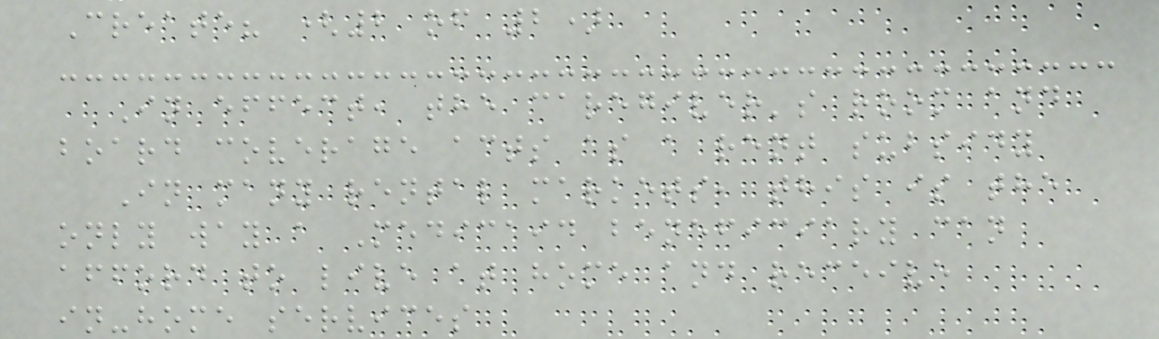Create? (2 of 2)
In effect, the caregiver's room and
board coverage acts as a rent subsidy
In many rental markets, this is the
only way a Medicaid beneficiary can
afford to live at home and receive
in-home services
